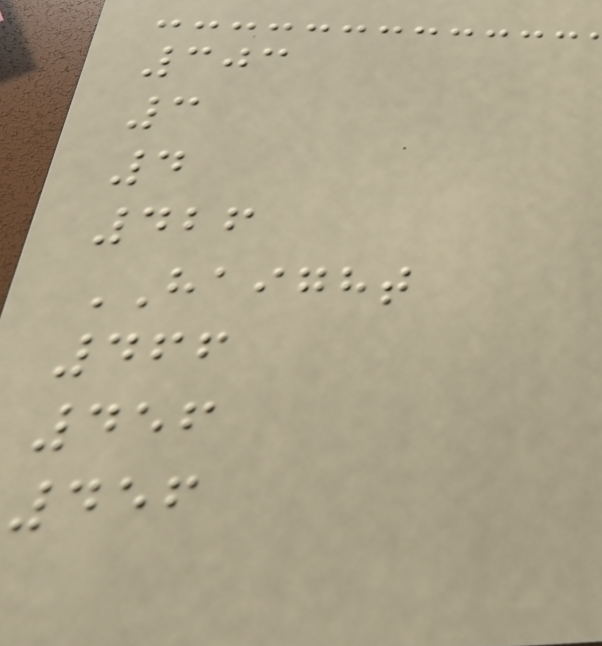303
3
4
426
HAIGHT
466
456
456
